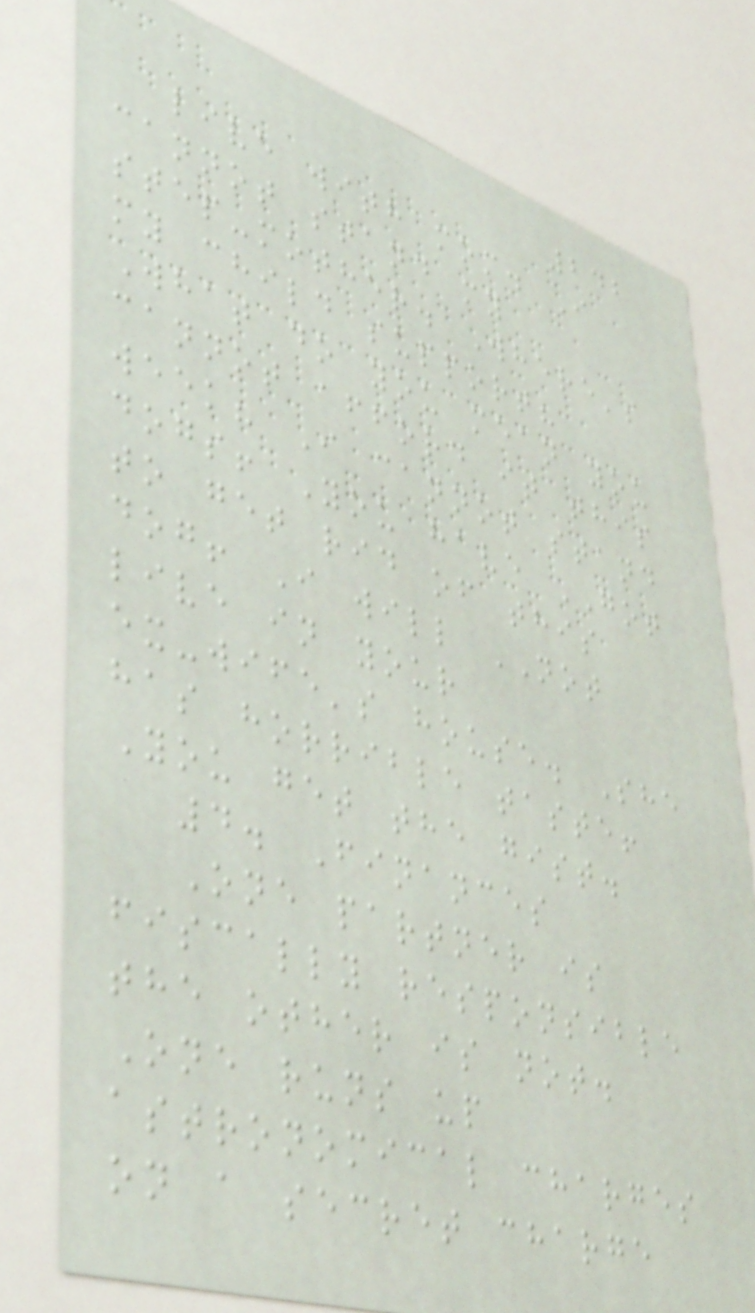242
live with mom. I
cannot stand my
step-mother. Where's
my child support?
What do you mean you
cannot afford it this
week? I cannot stand
dogs! You have GOT
to get rid of this
dog! I will NOT
live in your
ex-wife's house. She
has horrible taste!
You get the gist.
4. Finances
One partner is
fiscally responsible
the other is not.
One runs up
astronomical charges
on a secret charge
